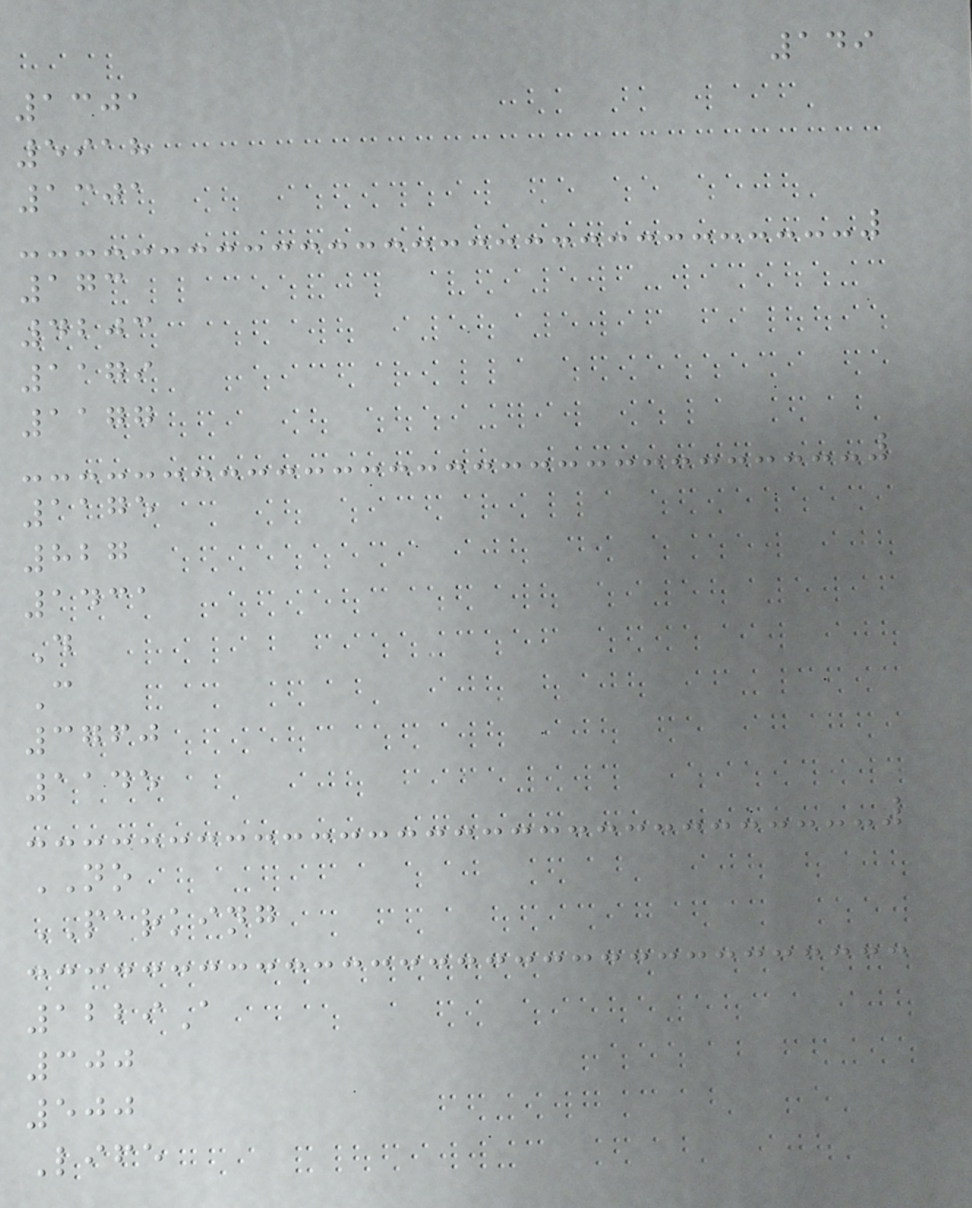149
1301
5918
1301
173
4203
1179
1177
1175
827
1431
D
C
3760
1145
NO
PARKING
1229A
300
500
Life
